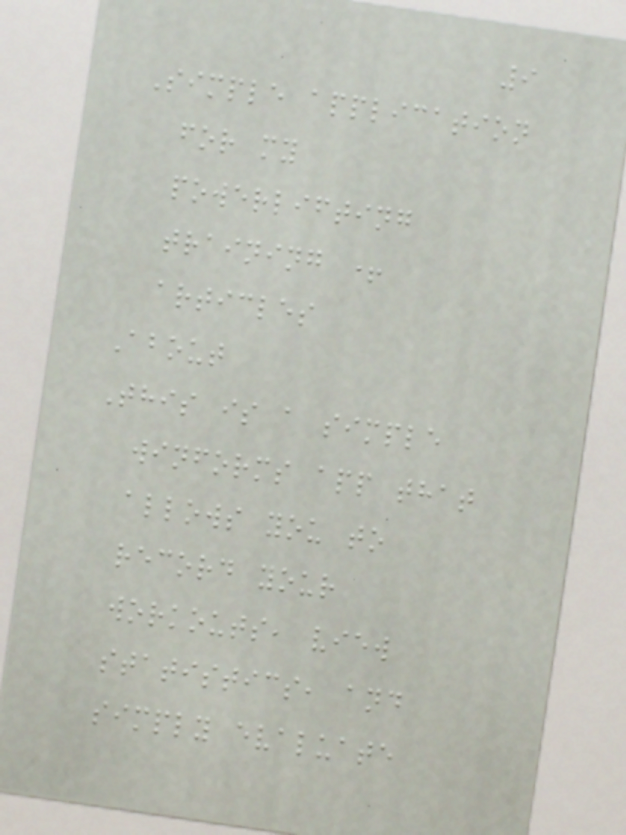9
Simple application
for my
powerlifting
training +
articles
About
This is a simple
winforms app that
allows you to
record your
workouts, view
statistics, and
simply evaluate
